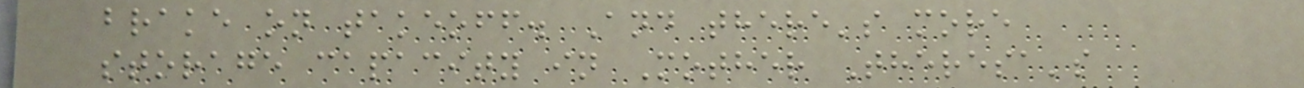brake on takeoff. And there's more
storage capacity in Mother Theresa's
